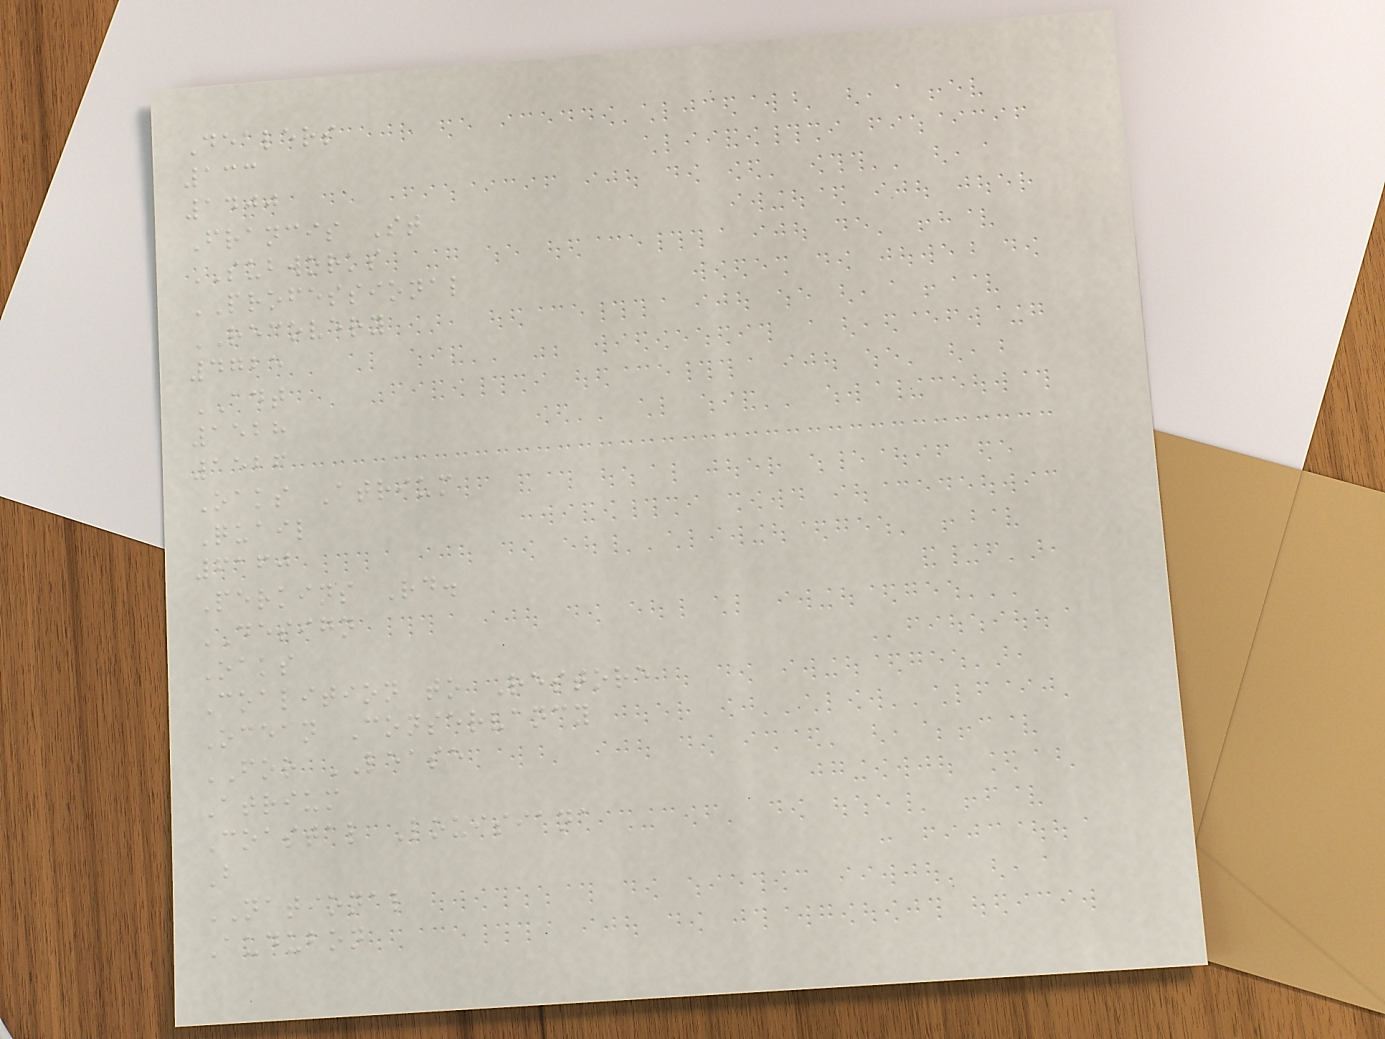Dealers
133
1400
Francis St
SUBWORKS
PROFESSIONAL
RECOVERY
4725
ADT
1528
1526
Oaks Atrium
Quail
6160
Perkins Rd.
DESIGN
Oaks
Coalition to Restore
Ocean Conservancy
FOR LEASE
Atrium
Coastal Louisiana
B
NATIONAL
Audubon
